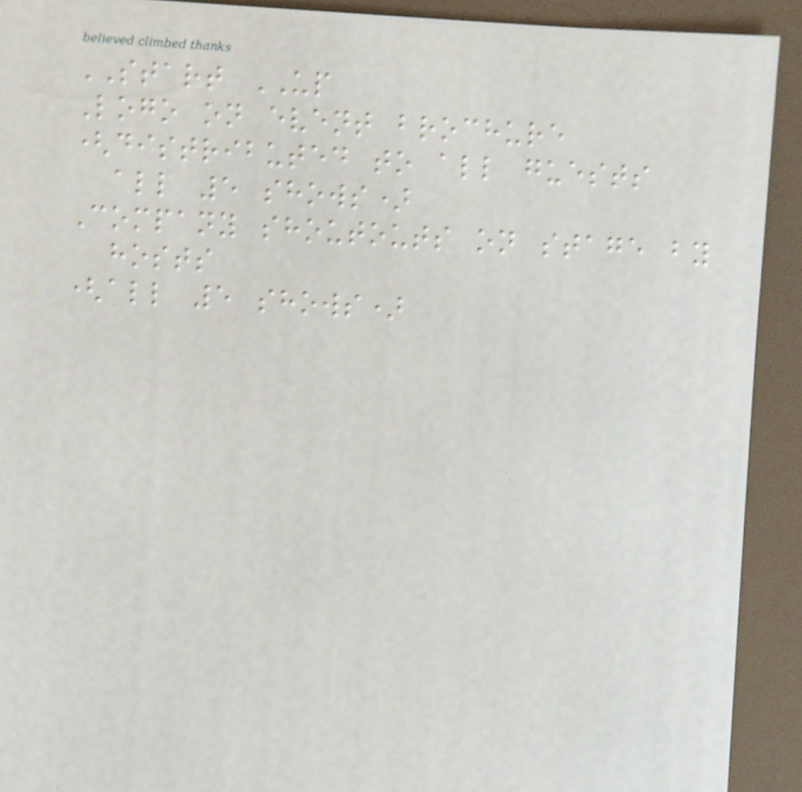START UP
Logo on event brochure
(distributed to all guests
all 5 shows)
Company shoutouts on stage by
hosts
(all 5 shows)
